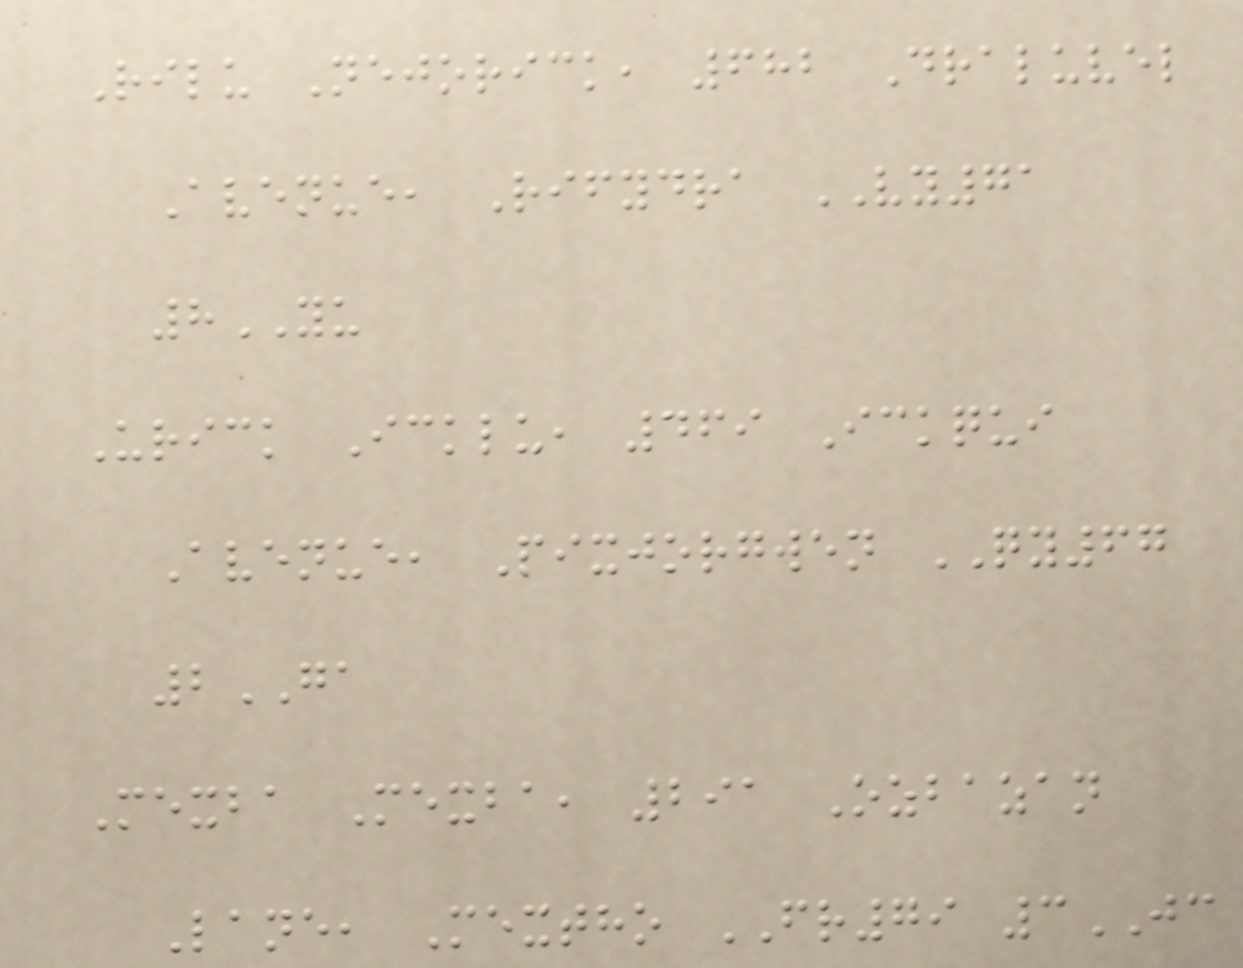Rilu Nejorick, 682 Draluvel
Avenue, Rifydra VY71
8YU
Urick Icklu, 469 Ickqui
Avenue, Pixjorgwen QY67
2GA
Mexba Mexba, 291 Ozbazan
Lane, Mextho FR79 3JC
